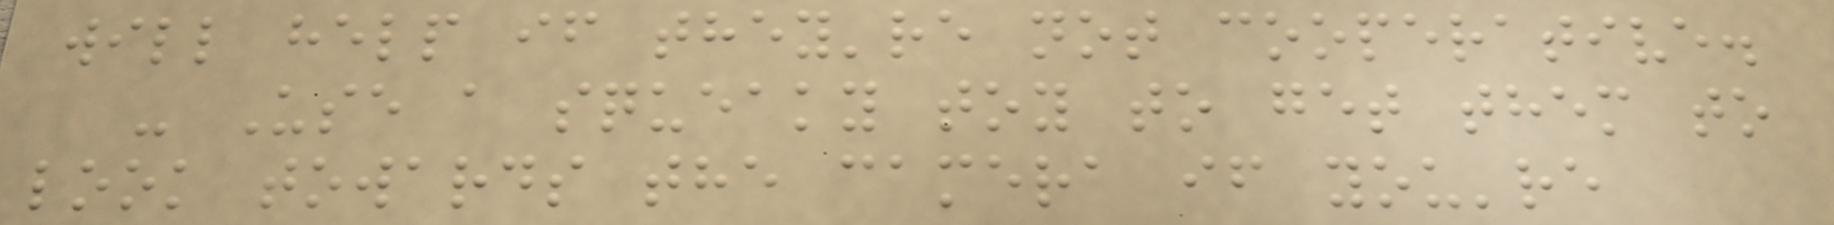will help if they're not cooperative.
- Use a squeaky toy to get them to
look towards the camera if you're
